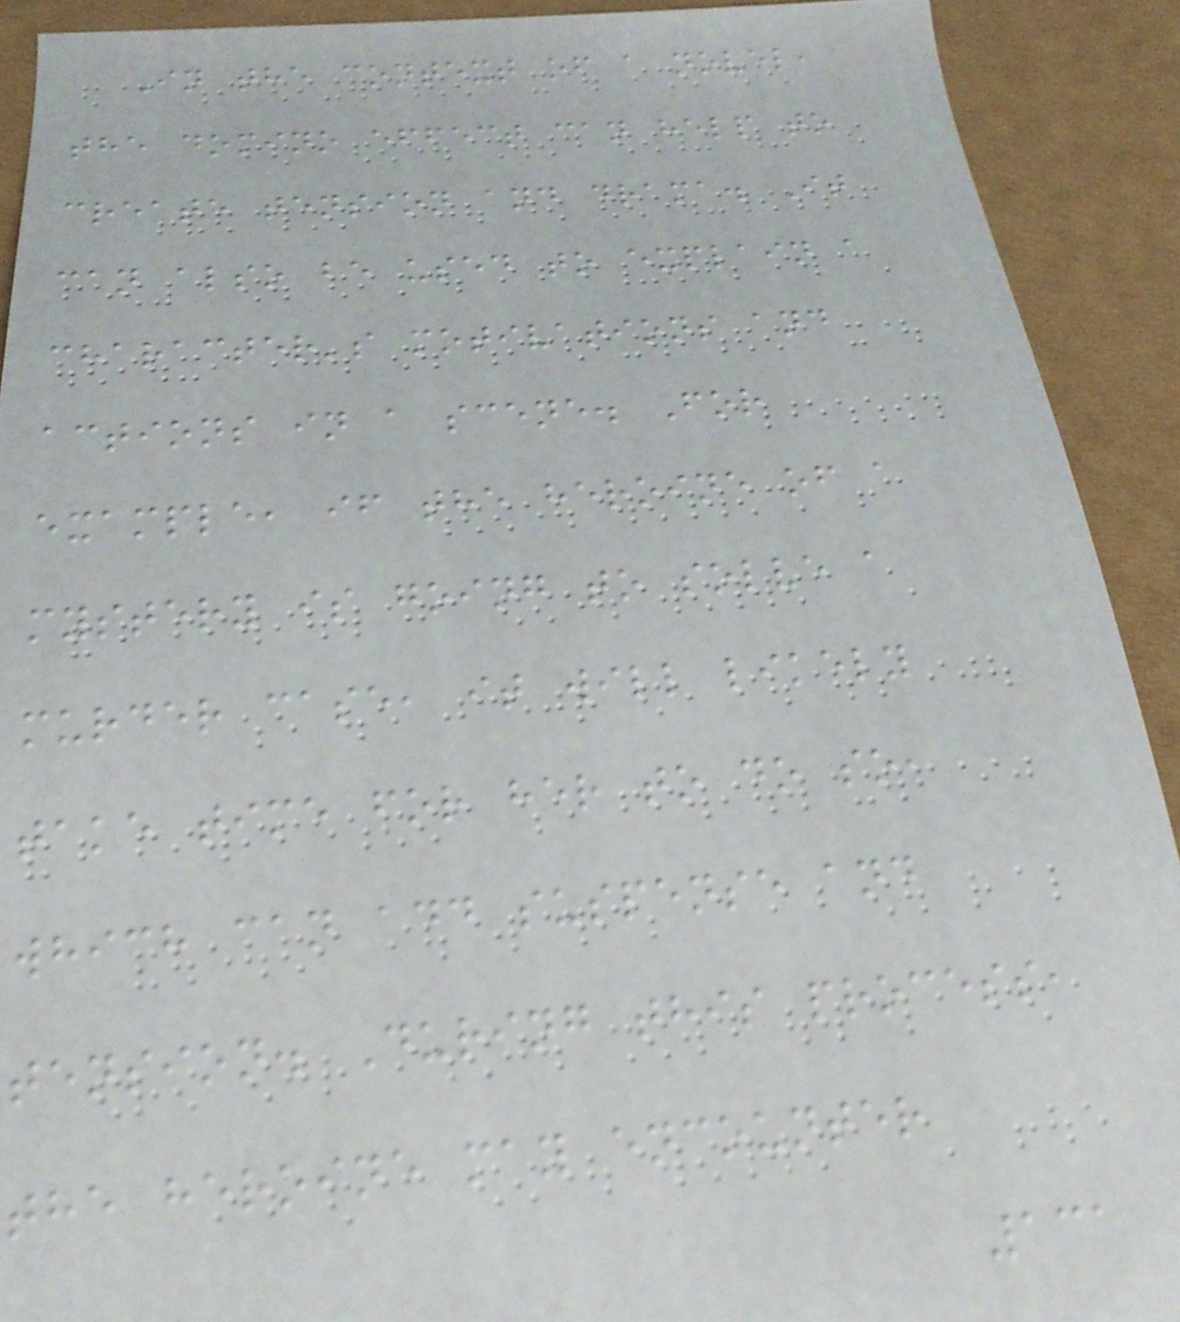In the context of a novel,
the domino effect can help to
create tension and drama. It
can also be used to explain a
character's motivations and
actions in a scene. For
example, if the heroine of a
mystery is going to solve a
murder case, it will likely
take time for her to do so,
which can add suspense and
tension. During this process,
the heroine may encounter
131
